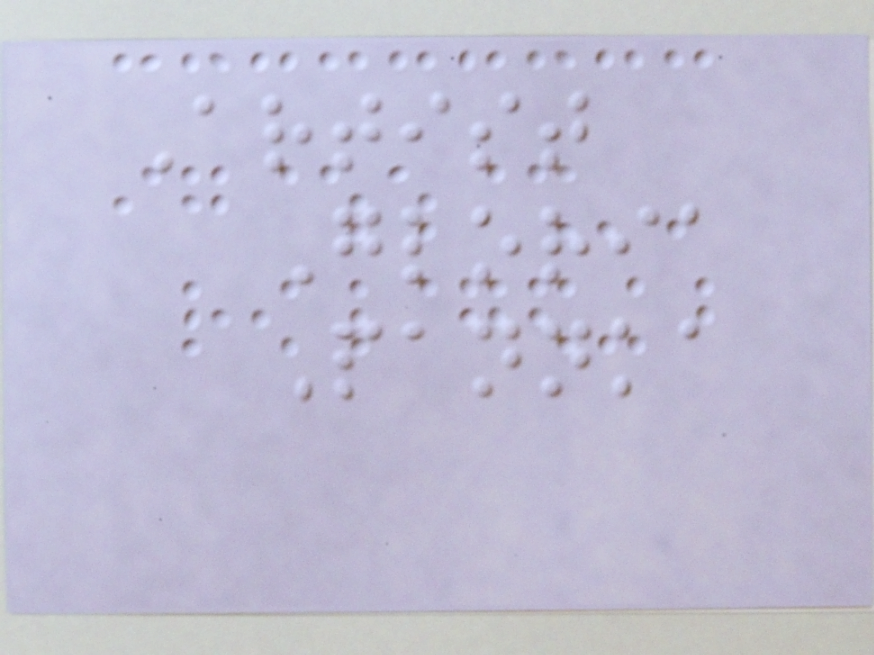Artist
Gloria
Pannka
